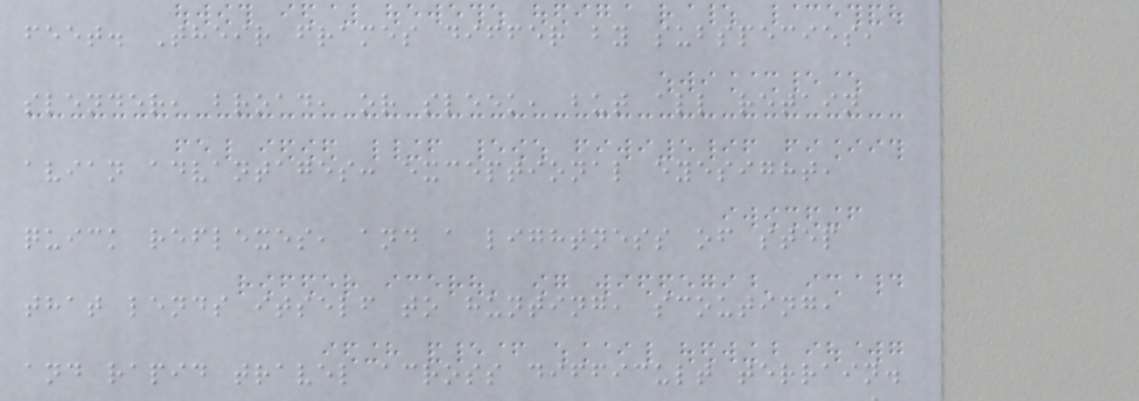feet. Their frames differ by subspecies,
slender, broad, or sleek, but all retain
avian advantages: exceptional eyesight,
quick reflexes, and a lightness of step
that lends itself to hunting, scouting,
and rapid travel across difficult terrain.
